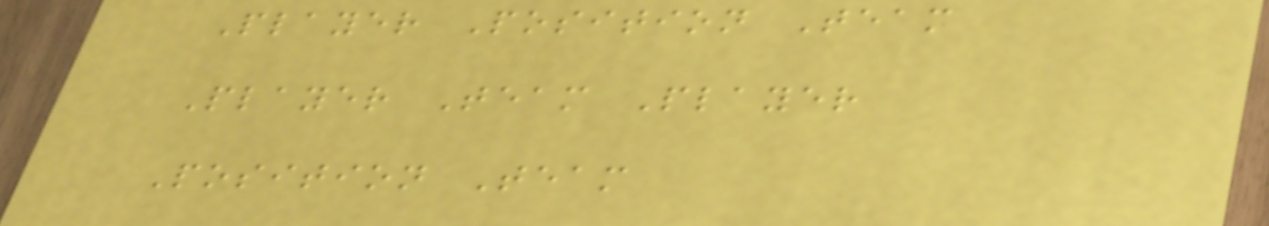Player Position Team
Player Team Player
Position Team
